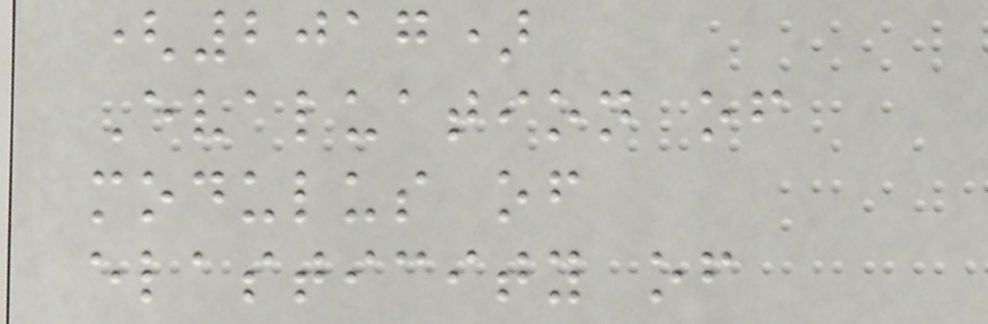(2017)
Evaluation of
modulus of
elasticity of
